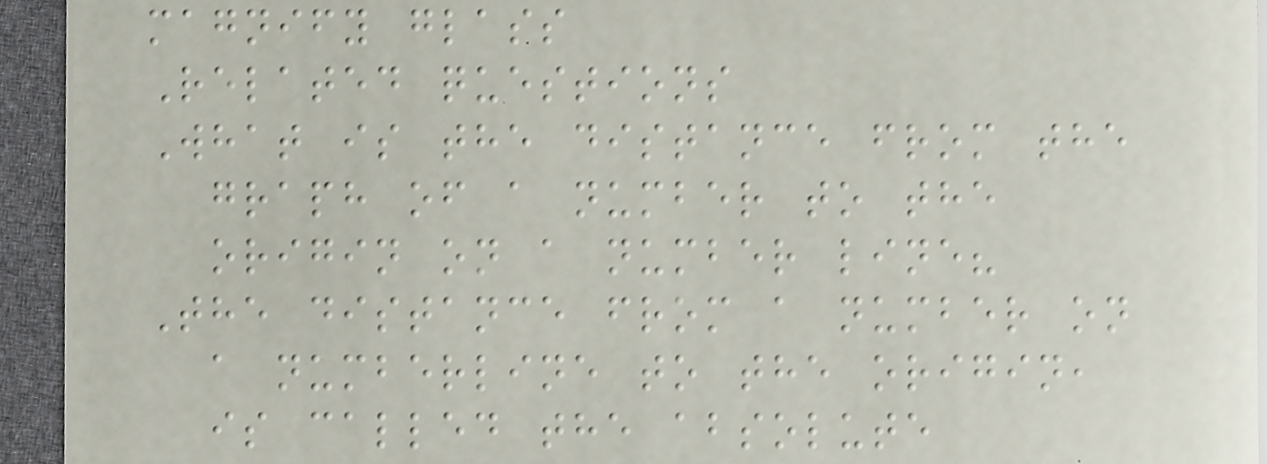magnify glass
Related questions
What is the distance from the
graph of a number to the
origin on a number line?
The distance from a number on
a numberline to the origin,
is called the absolute
